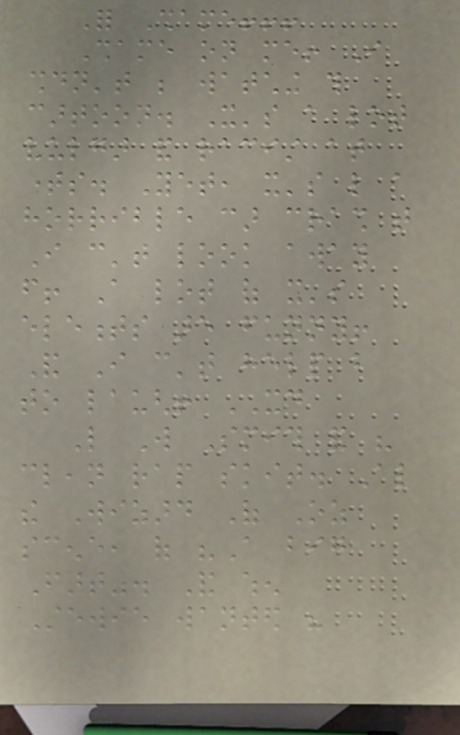For Shame!!!
Shame on me! I
shouldn't be watching this
cartoon. It's a lot
vulgar and racist at
times. Yet, it's like a
horrible car crash that
I can't look away
from! A lot of it's
elements are funny!
And I can't help but
to laugh! XD
Like Will Smith and his
clean rap skit. Also
the Wizard Of Oz
scene, of "A big
Fart". And when
Stewie wanted his
